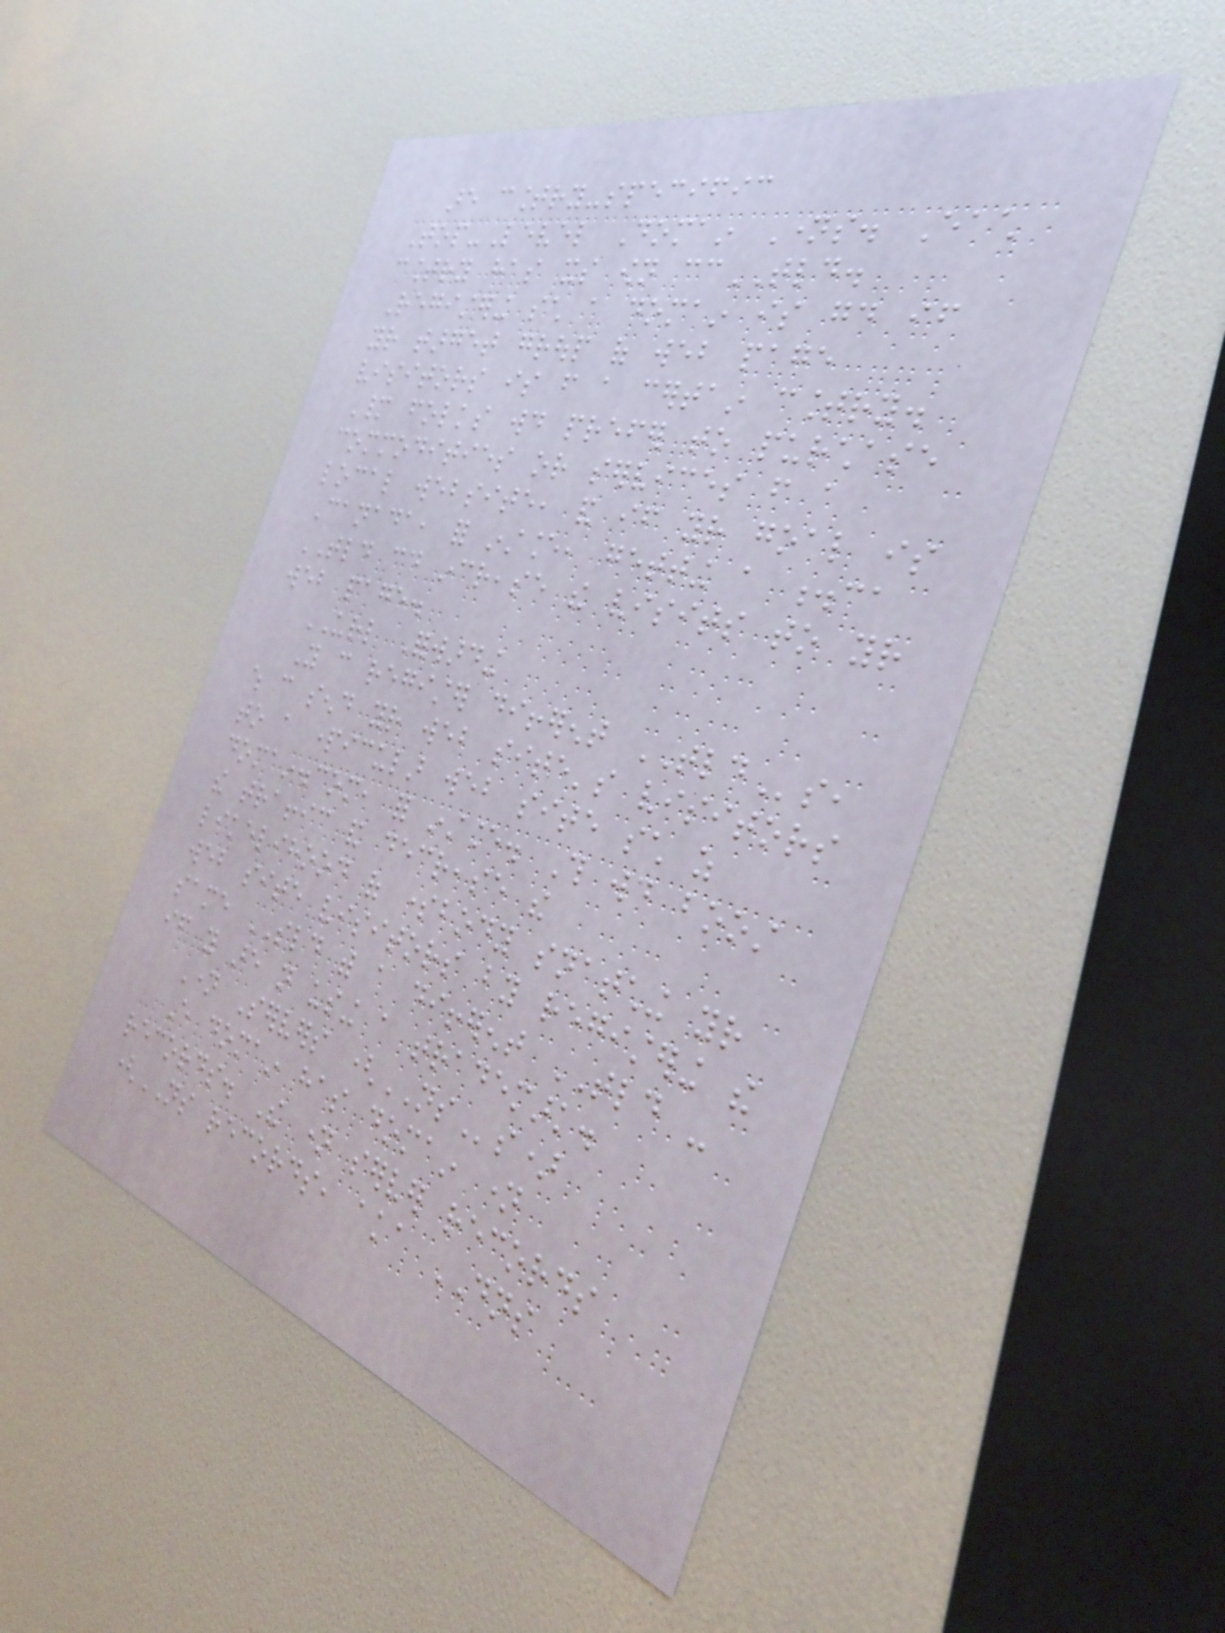are country-specific
Top-Level Domain Names. Each
country has its own ccTLD.
Registering such a domain is good if
your target group of web page
visitors is from a certain country.
Many folks would prefer to purchase
commodities or services from a
local website, and if your goal is
Canada, for instance, getting a .ca
TLD could increase the visits to your
web page.
URL Forwarding
You can register different TLDs,
which can send your web site's visitors
to a particular web site such as
domain.com, for instance. This would boost
the traffic and decrease the
likelihood of somebody snatching your
web site visitors by registering the
same SLD with a different TLD -
if you are not using a trademark.
Name Servers (NSs)
Every domain has domain name
records. The name server records
(NS records, aka DNS
